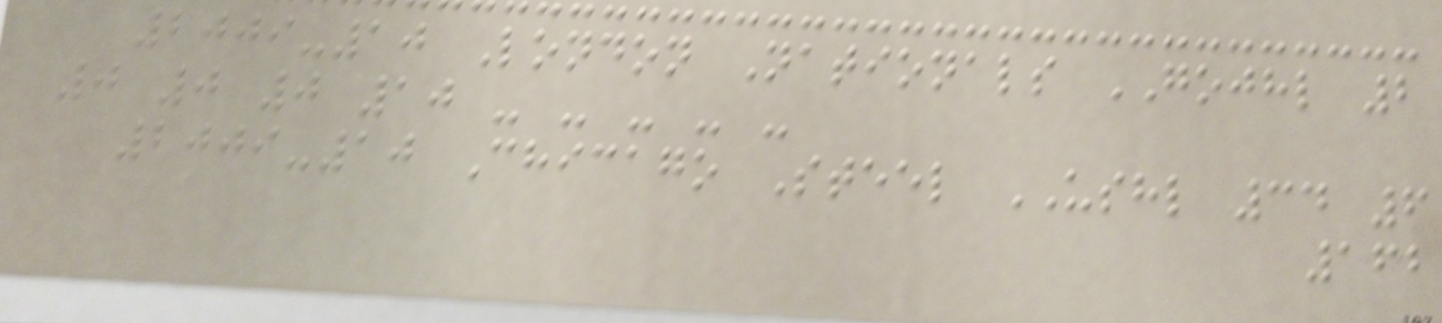2009-10 London Nationals GOJHL 2
0 0 0 10 - - - - -
2009-10 Chicago Steel USHL 34 6
162
